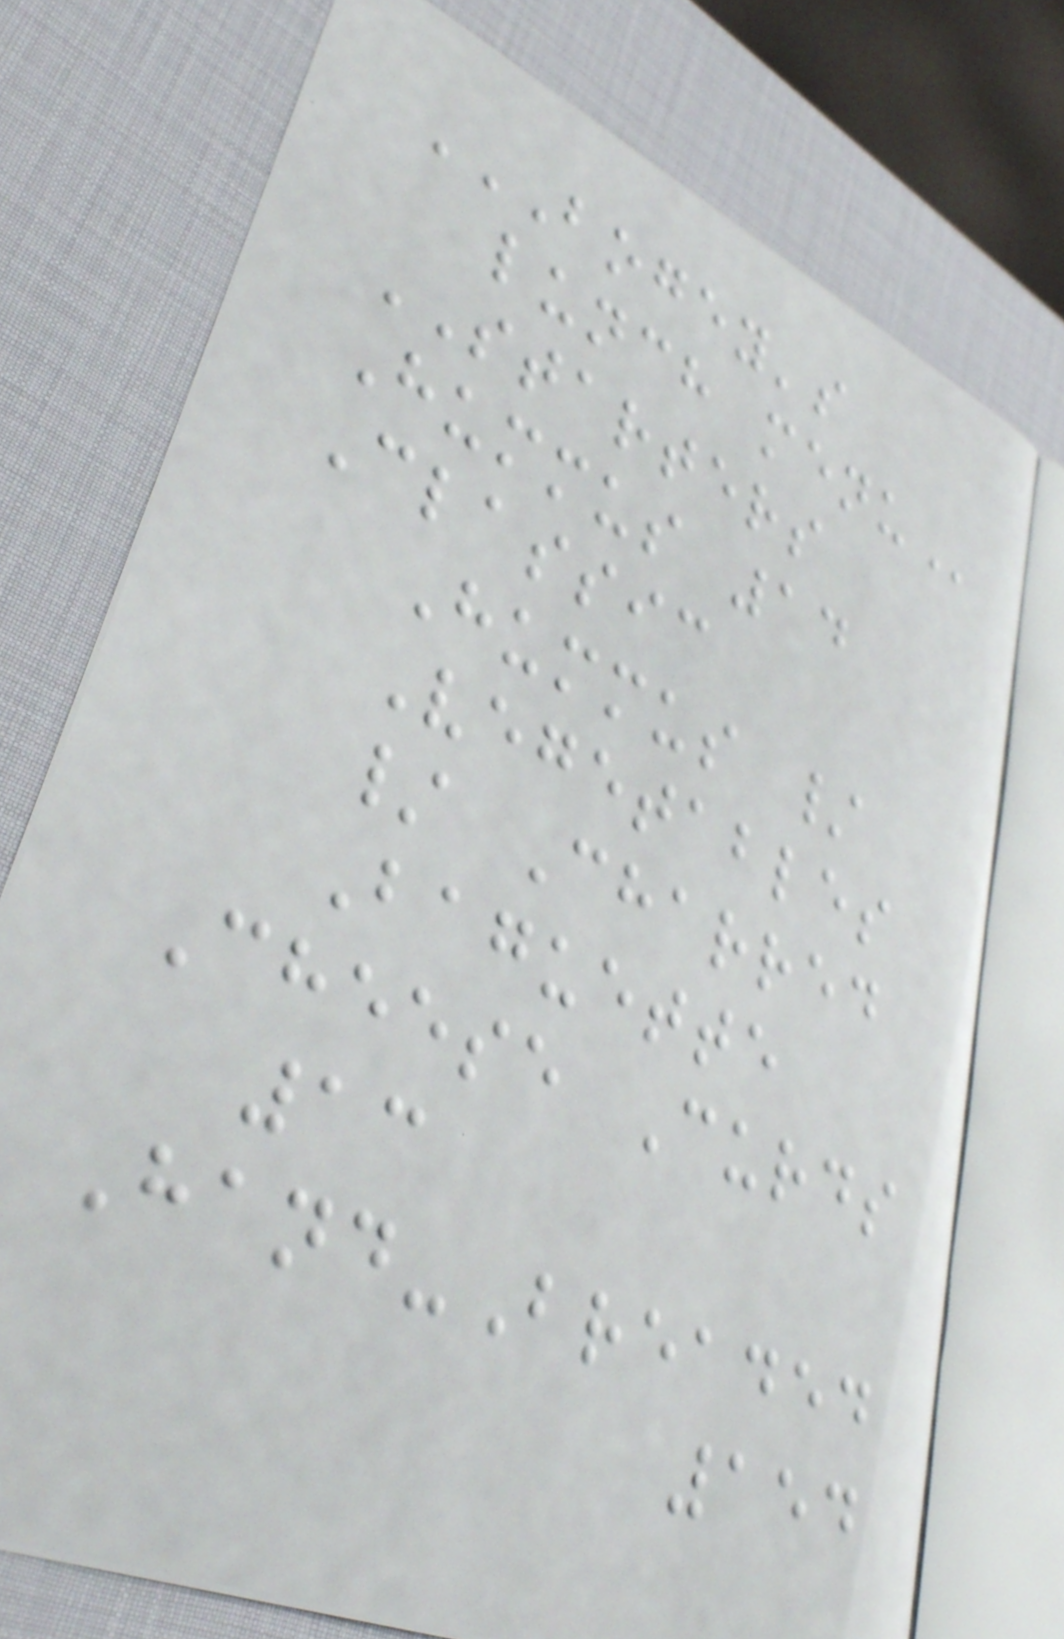BOGEY'S
LUNCH MENU
STARTERS
Hummus 14
Classic
Hummus /
Vegetables
/ Charred
Baguette
Cheese Curds
13
Hand-Breaded
154
